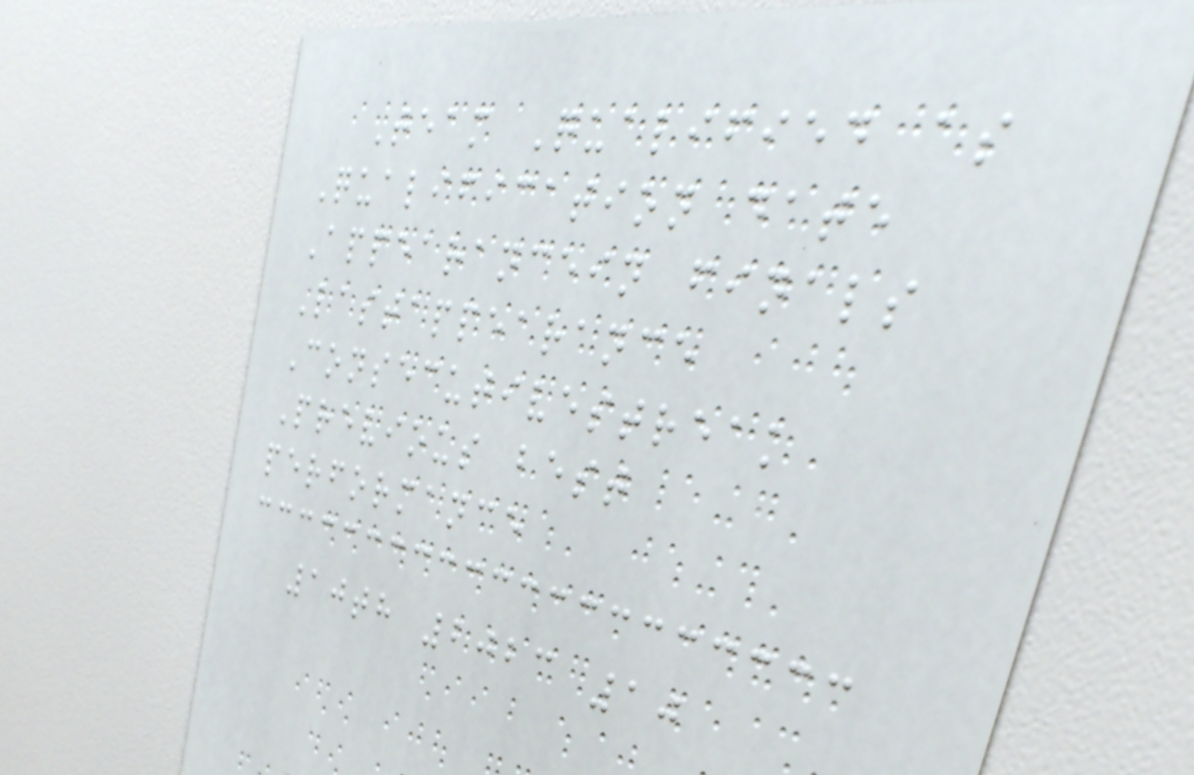Team Qualified as
Qualification date
Appearancein finals
Lastappearance
Consecutivestreak
Previous best
performance
10th 2023 10
